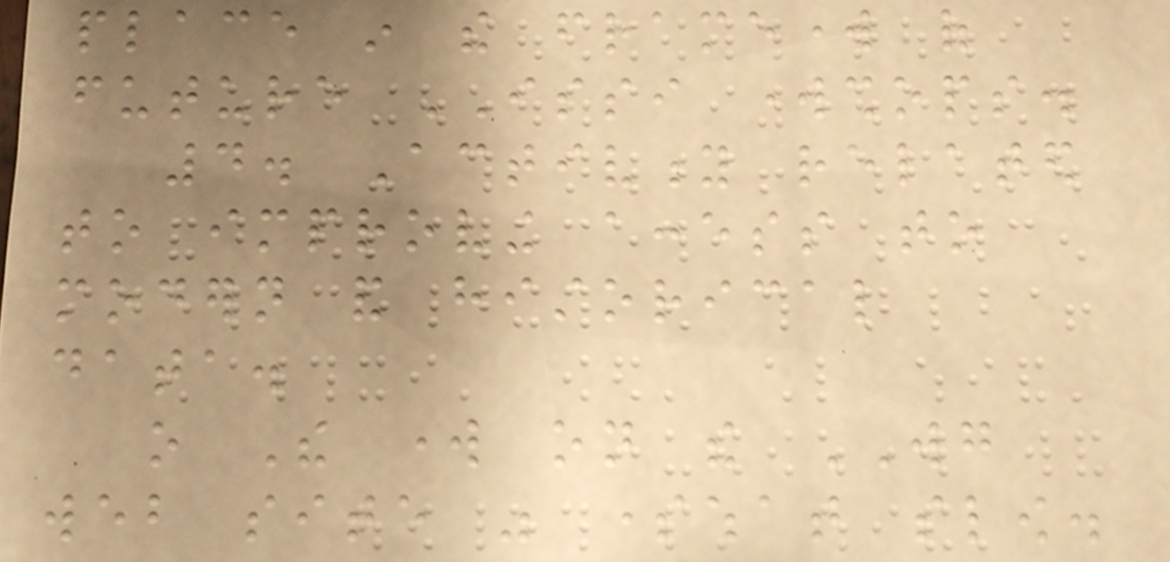place in the framework of
future ISSI workshops.
4. Activity related
to improving access to
modern and historical
data.
o The work on the WG
web site was somewhat slow.
